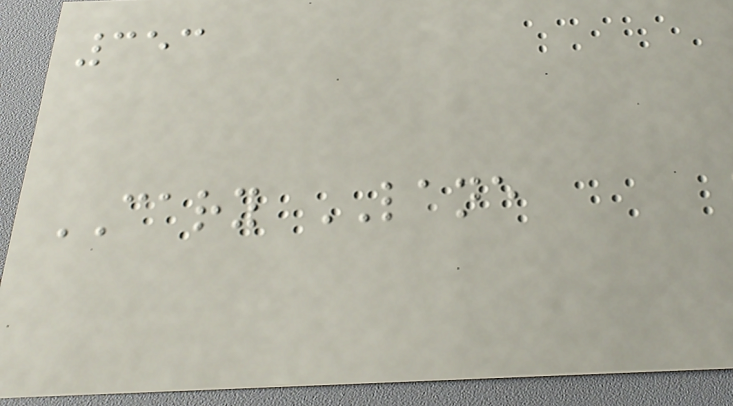353
CARY LANE
